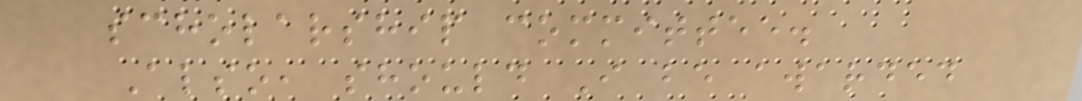scholarship committee.
Also, should I be awarded
